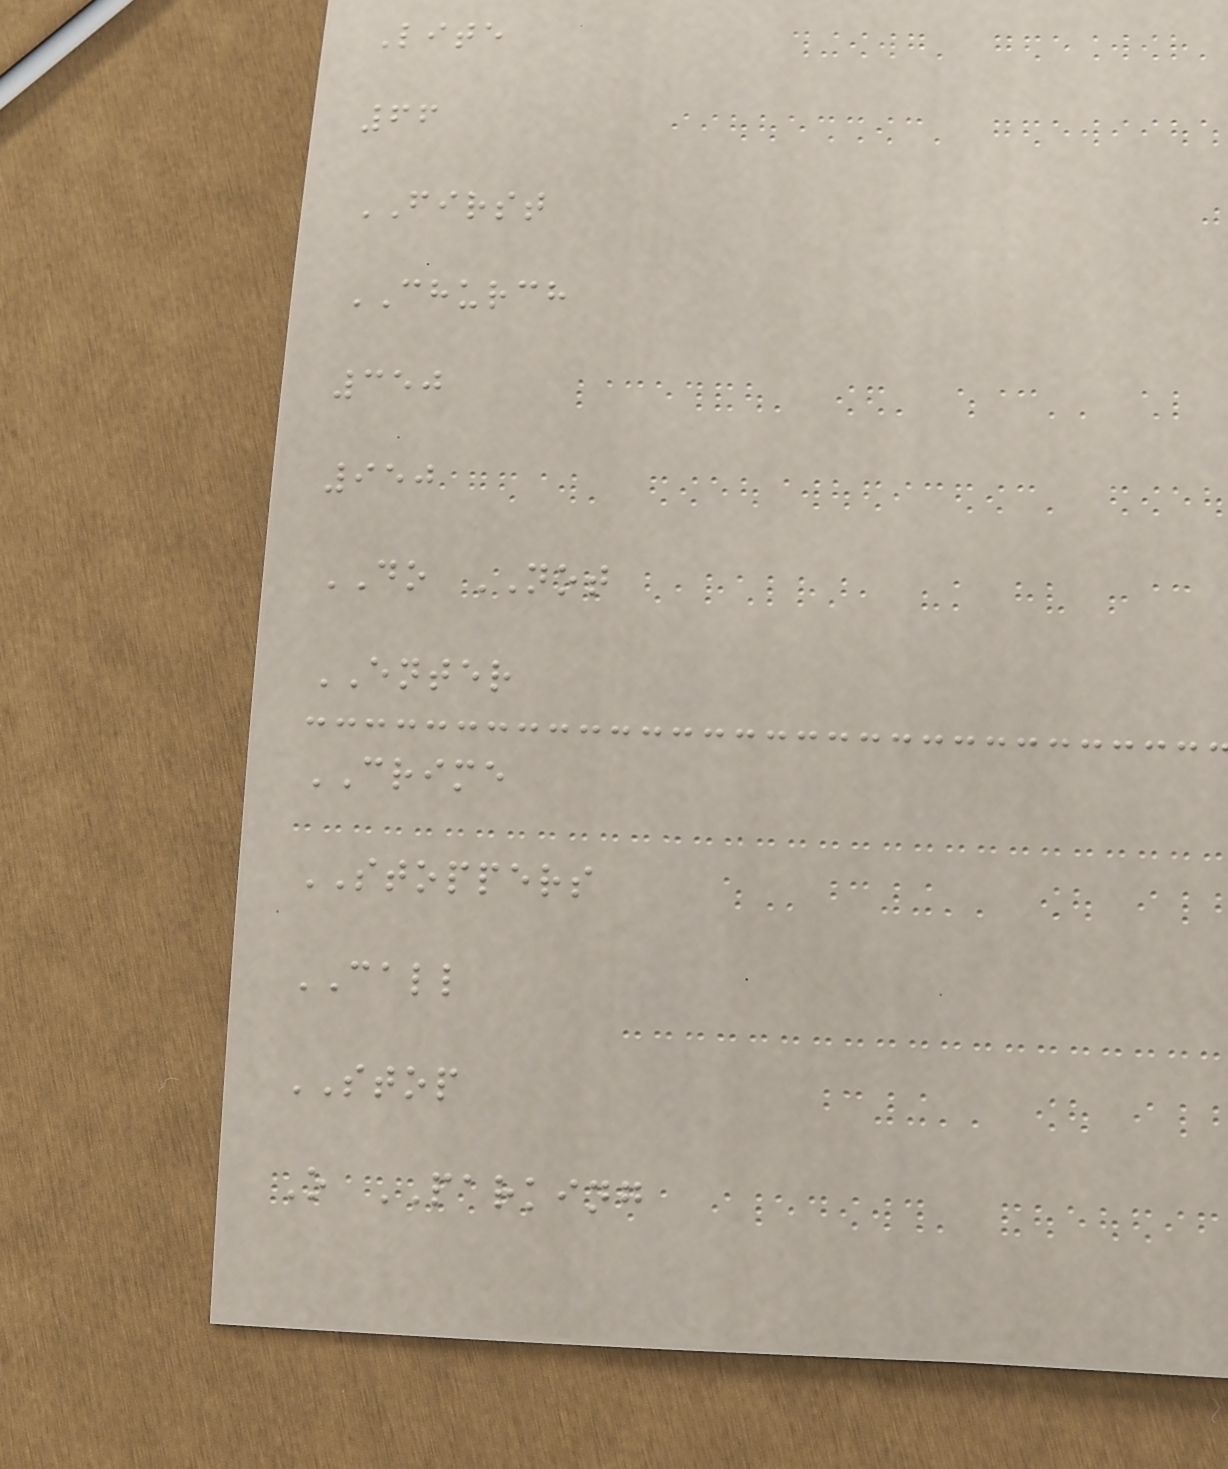Lite
66
FIRST
CHURCH
350
950
DO NOT
ENTER
CRIME
STOPPERS
CALL
STOP
O PARKING
